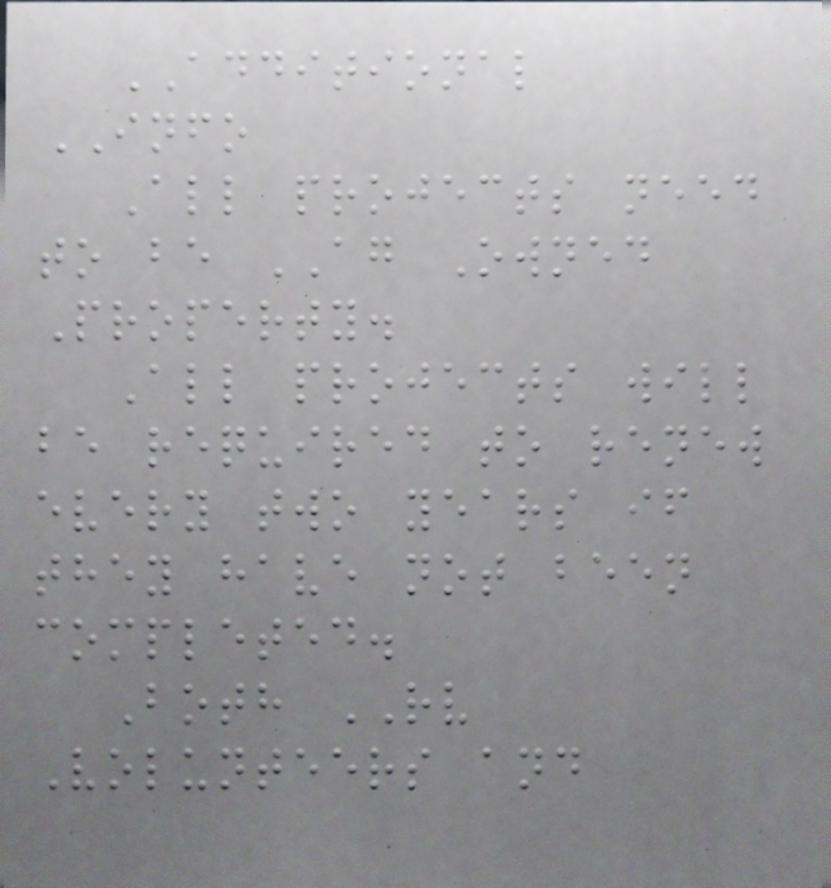ADDITIONAL
INFO
All projects need
to be AG Owned
Property.
All projects will
be required to renew
every two years if
they have not been
completed.
Both RV
Volunteers and
